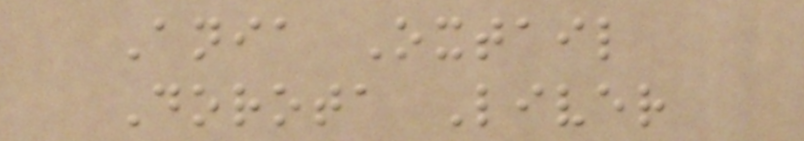Ania Oxtail
Dorota Liver
